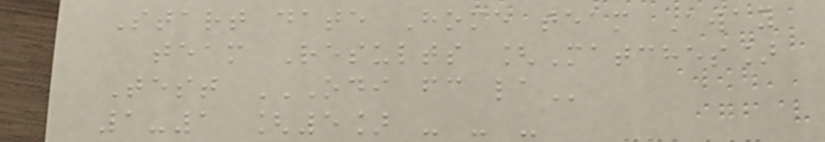Start date Home team Away
team Results [Matches]
Test ODI FC LA
1-1 [5] - - -
